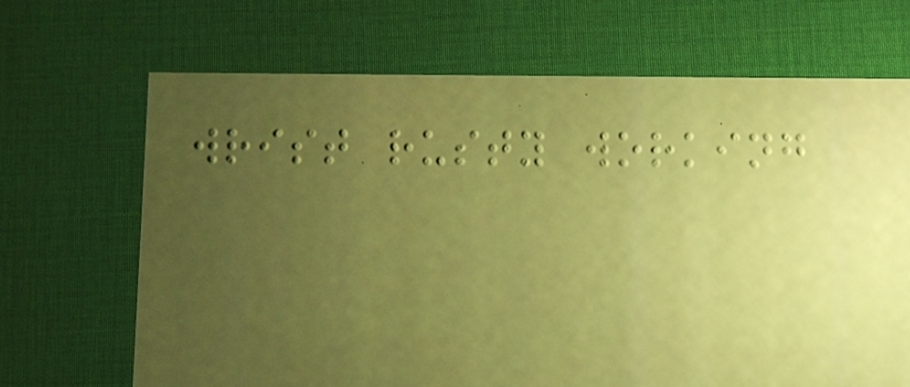wrist rusty working
